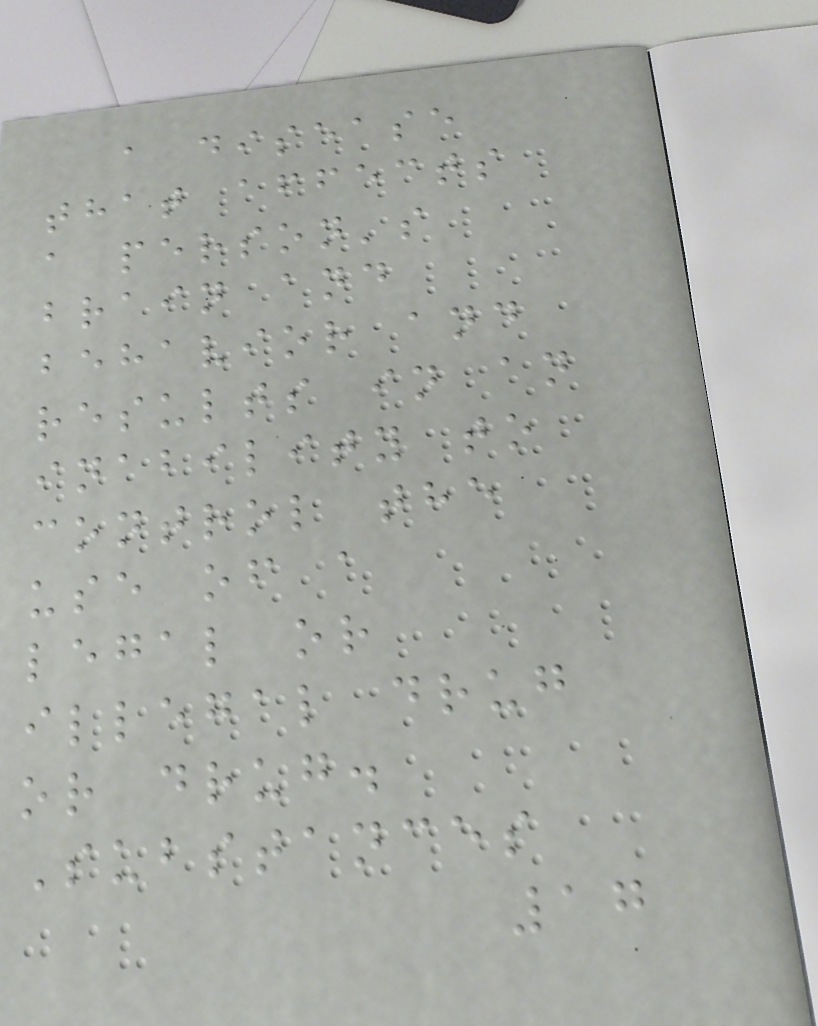a disease
that affects
a person's
brain and
behavior and
results in an
inability to
control the
use of a
legal or
illegal drug
or drug.
Substances
17
